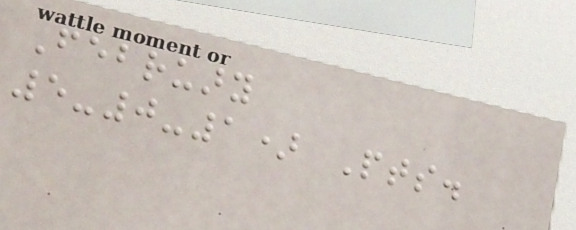February
5-0-1) Pts.
